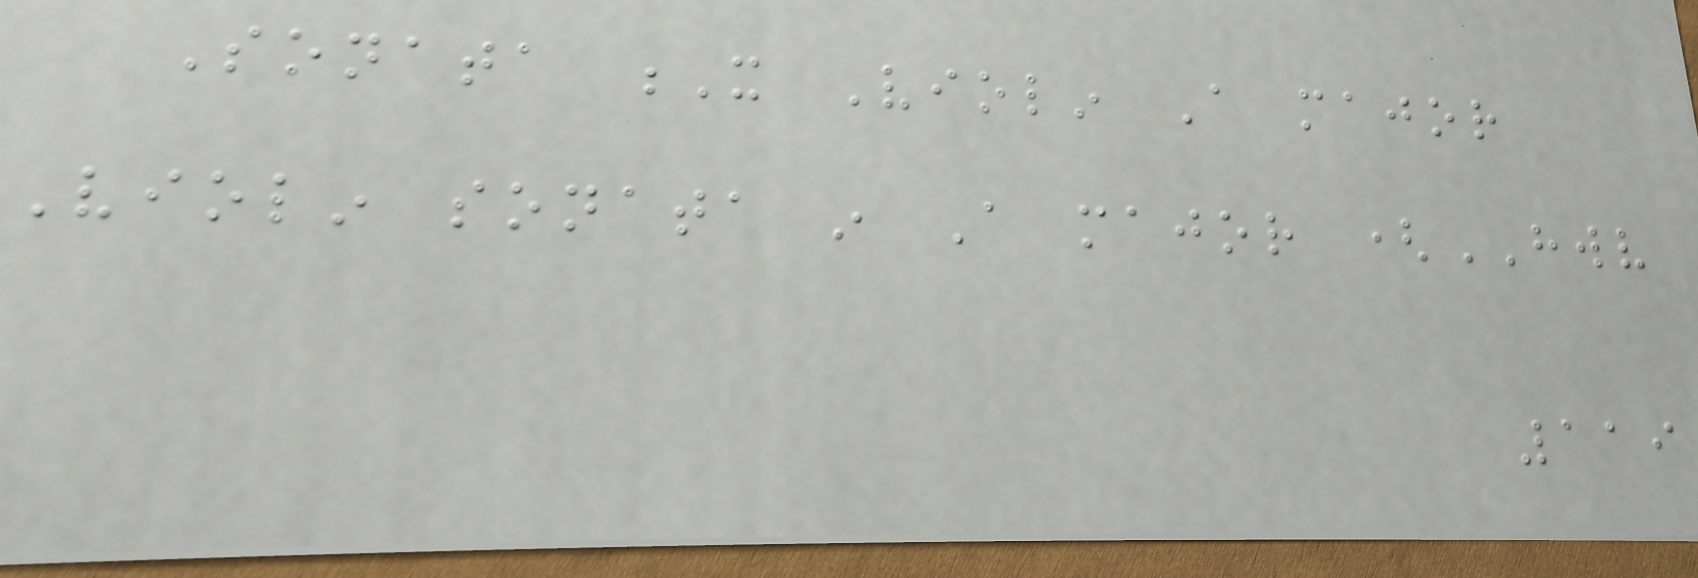Sonata X Violin A major
Violin sonata in A major (HWV
119
